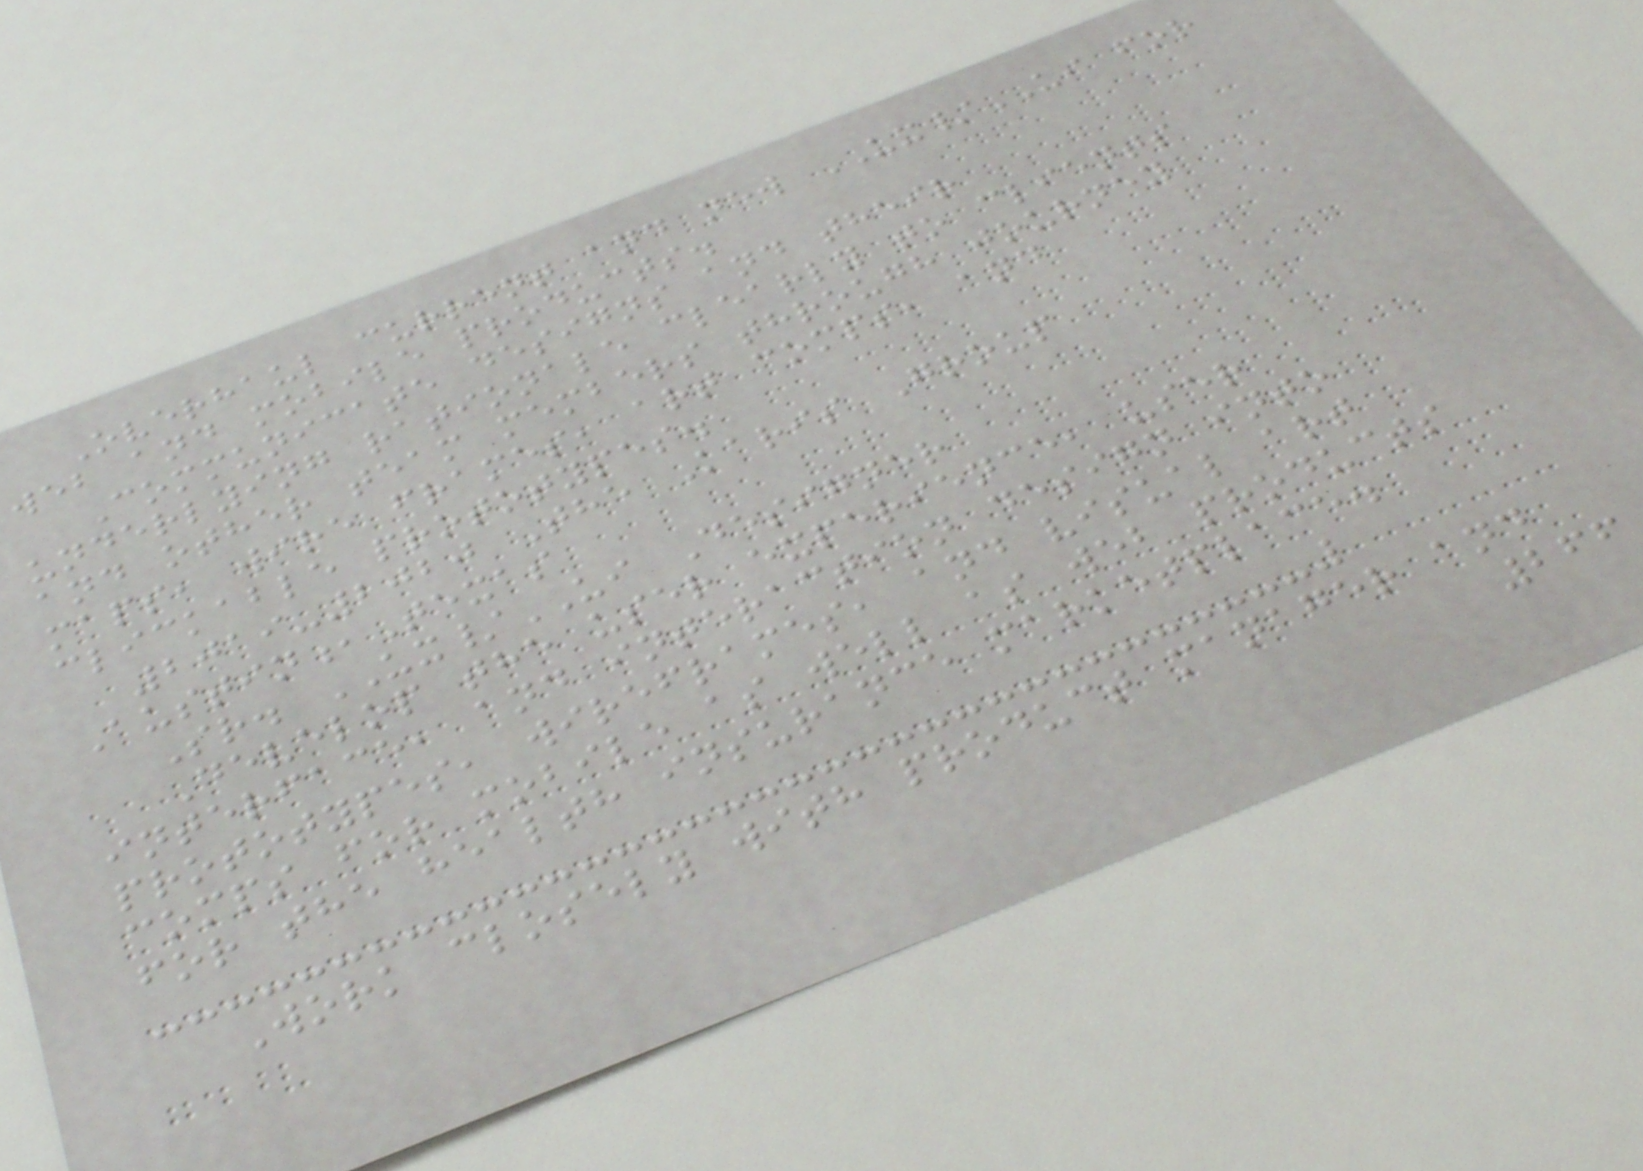Overhaul current and new UX/UI for
web and mobile products.
Communicate designs and their
underlying rationale clearly to clients
and other team members through journey
maps, wire frames, art comps, and
clickable prototypes.
2019-2020 The Karis Group
Austin,Texas
Sr. UX/UI Designer
Develop the user experience, user
interface, and interaction design into
prototypes, wireframes, and visual art
comps for mobile as well as web products
for the health insurance marketplace.
Work closely with product manager and
266
